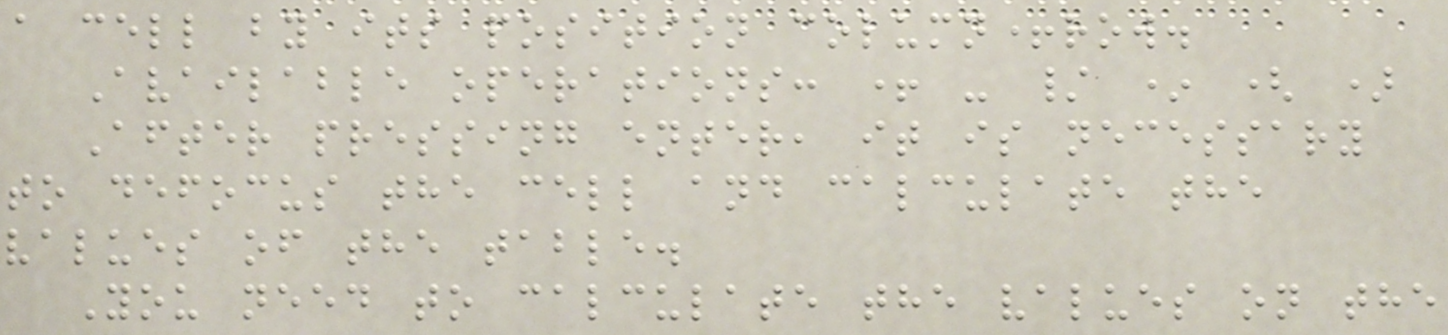a cell by its position column+row.
Available operations: + - / * ( )
After pressing enter, it is necessary
to defocus the cell and calculate the
values of the table.
You need to calculate the values on the
